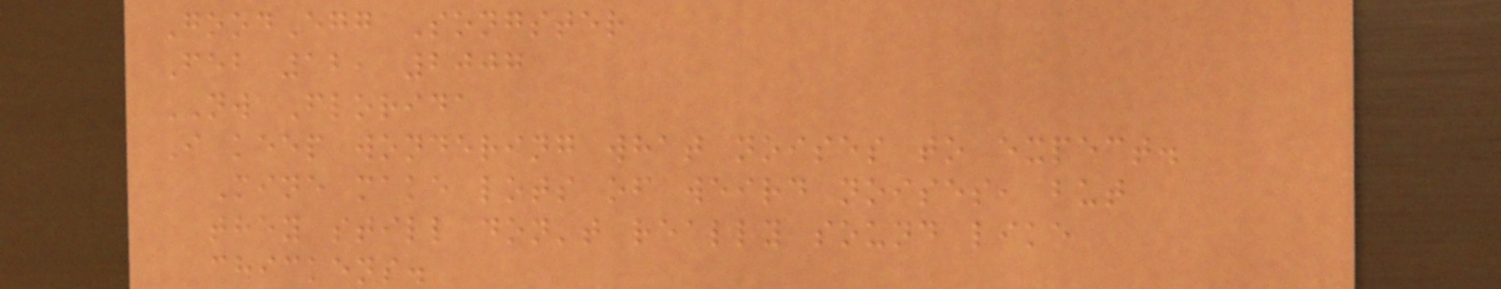GoodEgg Songster
Feb 12, 2007
NW Florida
I keep wondering what noises to expect.
Mine make lots of weird noises, but
they still don't really sound like
chickens.
